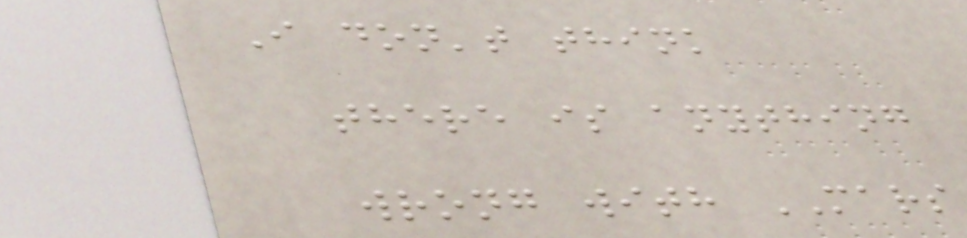I don't think
there is anything
wrong with MARS
